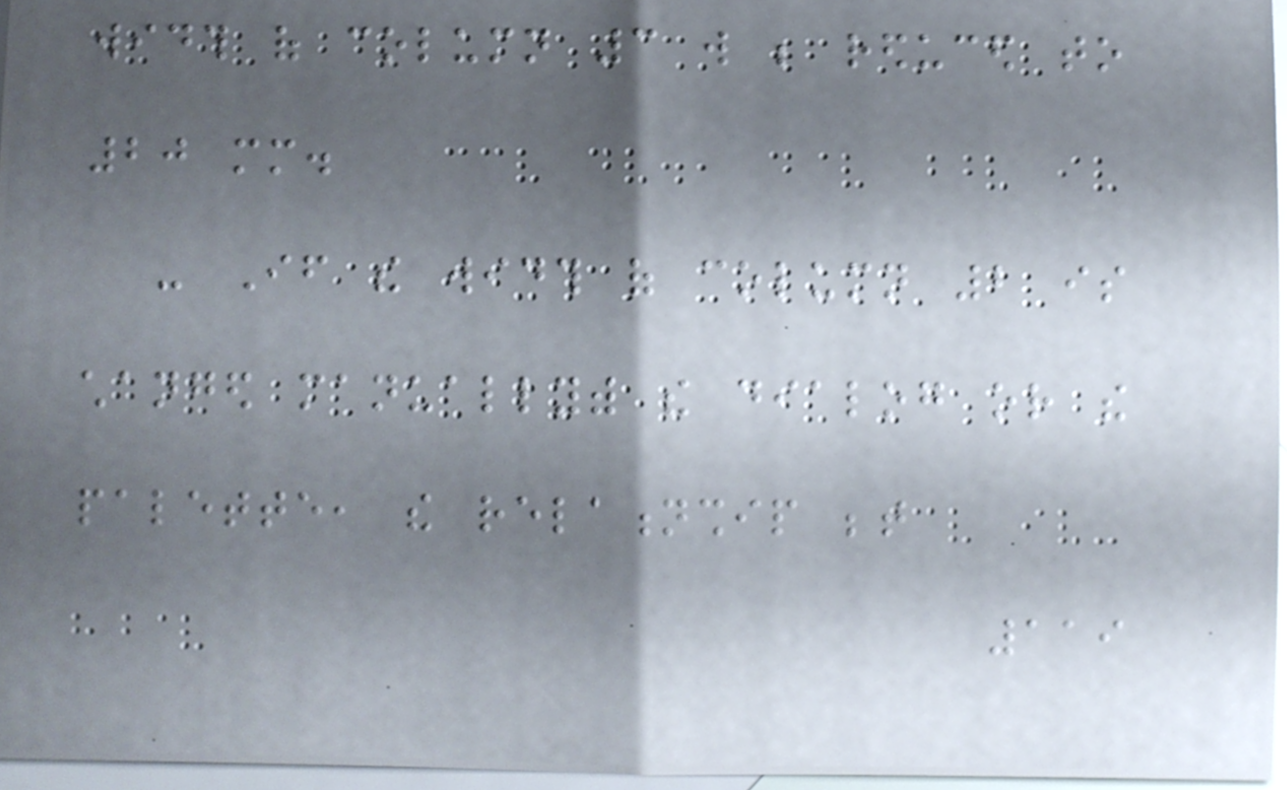width of column 3 will be reduced to
20 mm.
- If the width of column 2 is
changed manuallywith the dialog or the
palette, the relationship between
119
